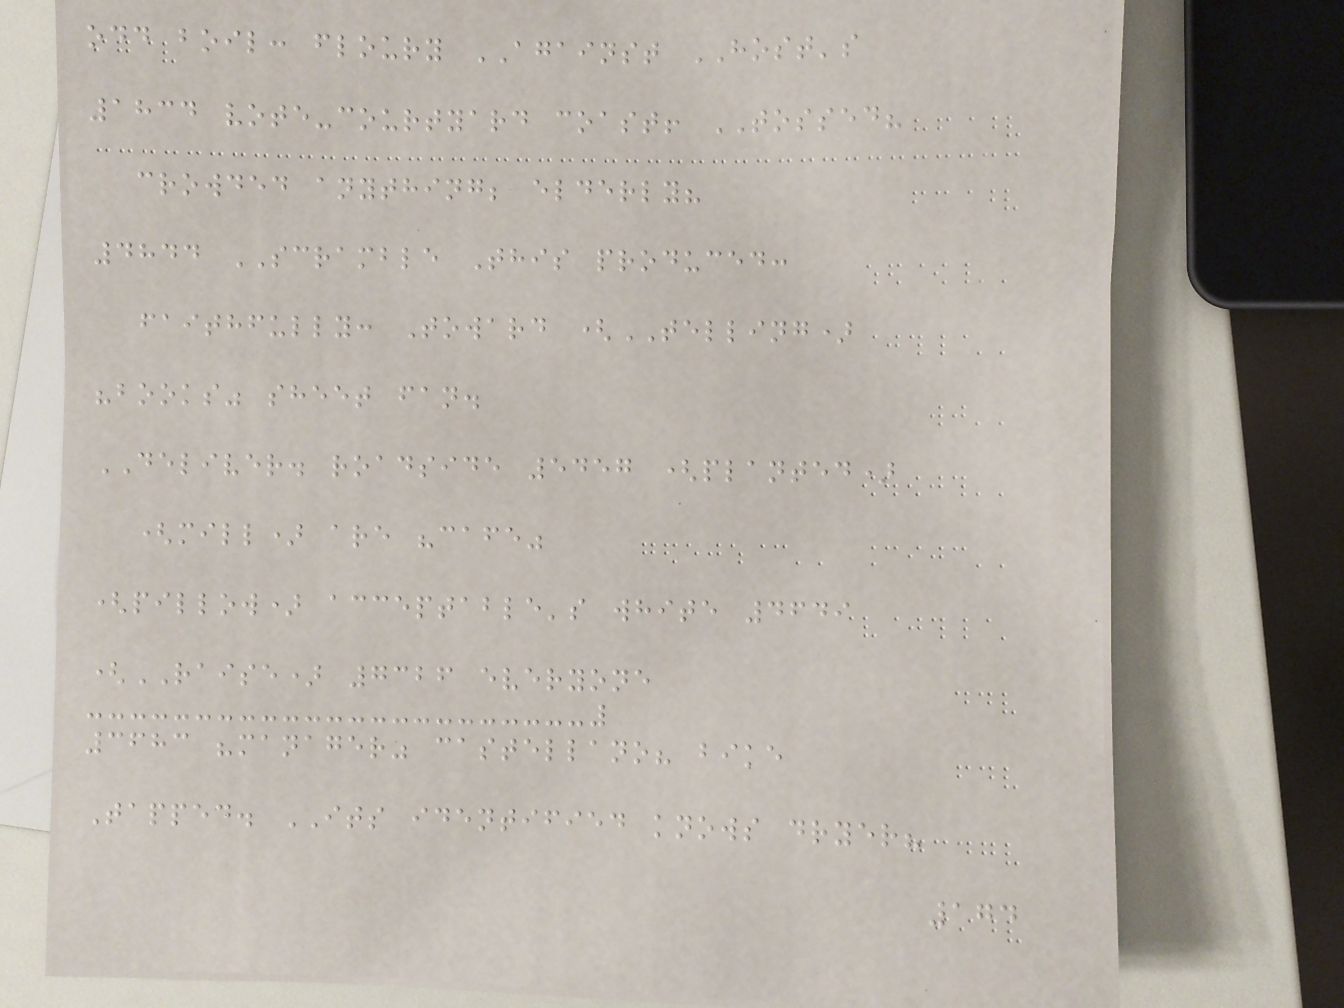odd boil: floury AGAINST HOST's
1834 vote-courtyard coast! TOSSED?
crowded anything; elderly?
4844 SCRAMBLE This produced:
faithfully: Toward (TELLING)
"books" sheet fan.
DELIVER. roadside 5457 (planted)
(mill) are "cafe"
(pillow) acceptable's white 4649
(RAISE) 7326 everyone
3683 "manager" castellano? bike
Tapped. ITS identified knows dryer?
174
